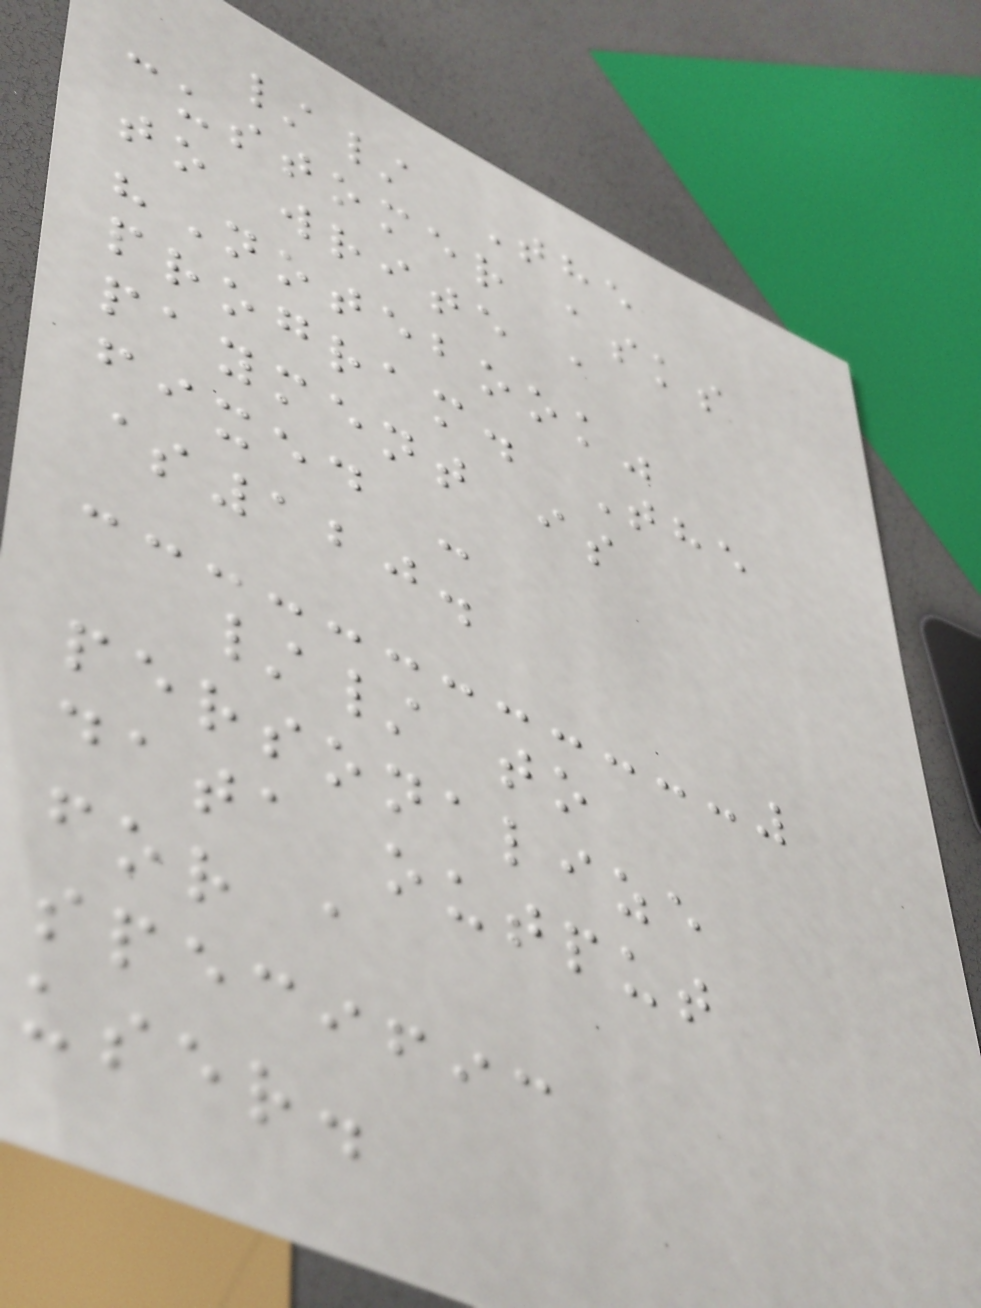// The
customer asks
to write a
"Notebook"
program. The
payment is
fixed -
$120.
// to
personalize
data output
for a
specific
user.
